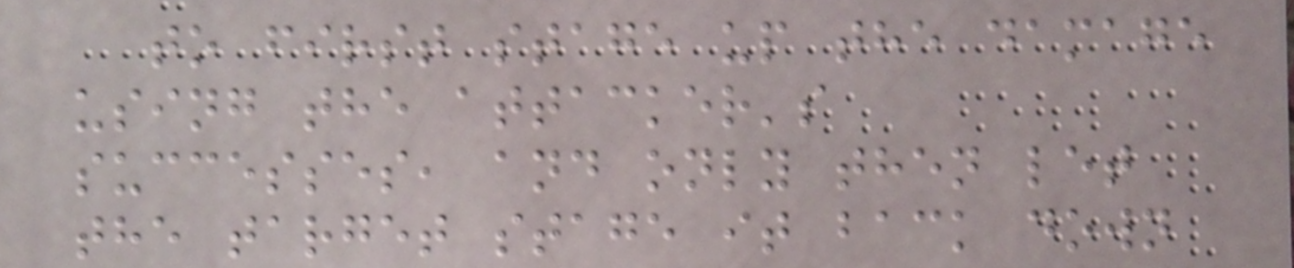to first stage up the damage
using the attacker's
successes, and only then let
the target stage it back down
